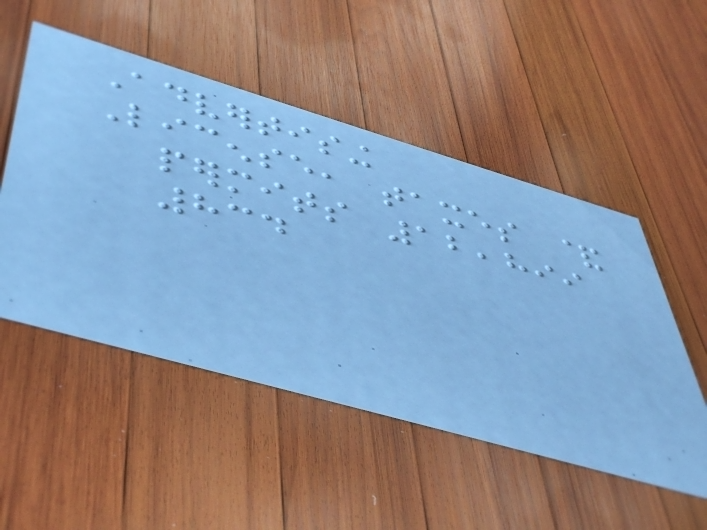Advertising
License, taxes &
permits 12,899
834
